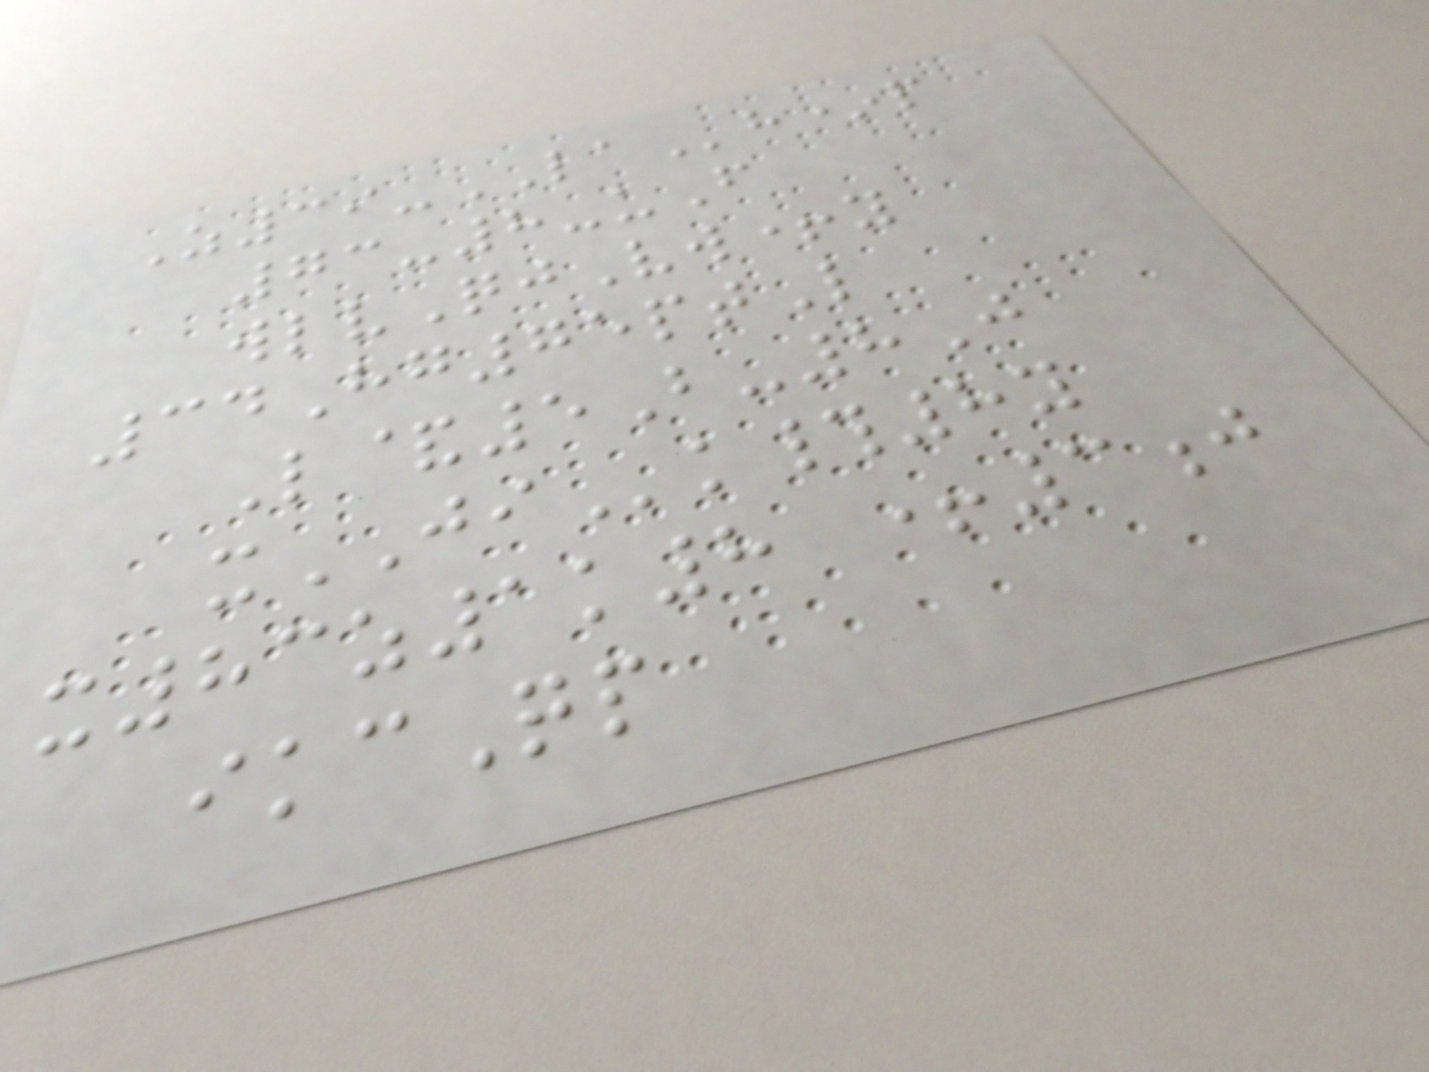Z39-LAh*p
73-8-uF
wlvQjVw+y
34Hg75ptL
L&5B-8J
xJIk#8y
x83z1k8 +3j
ikcQp
